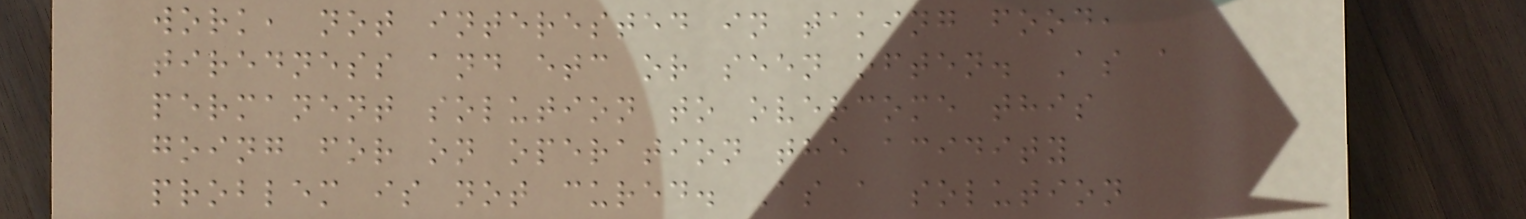work, not interested in taking food,
tiredness and etc or seen often. As a
permanent solution to overcome this
going for on operation the acidity
problem is not cured. As a solution
